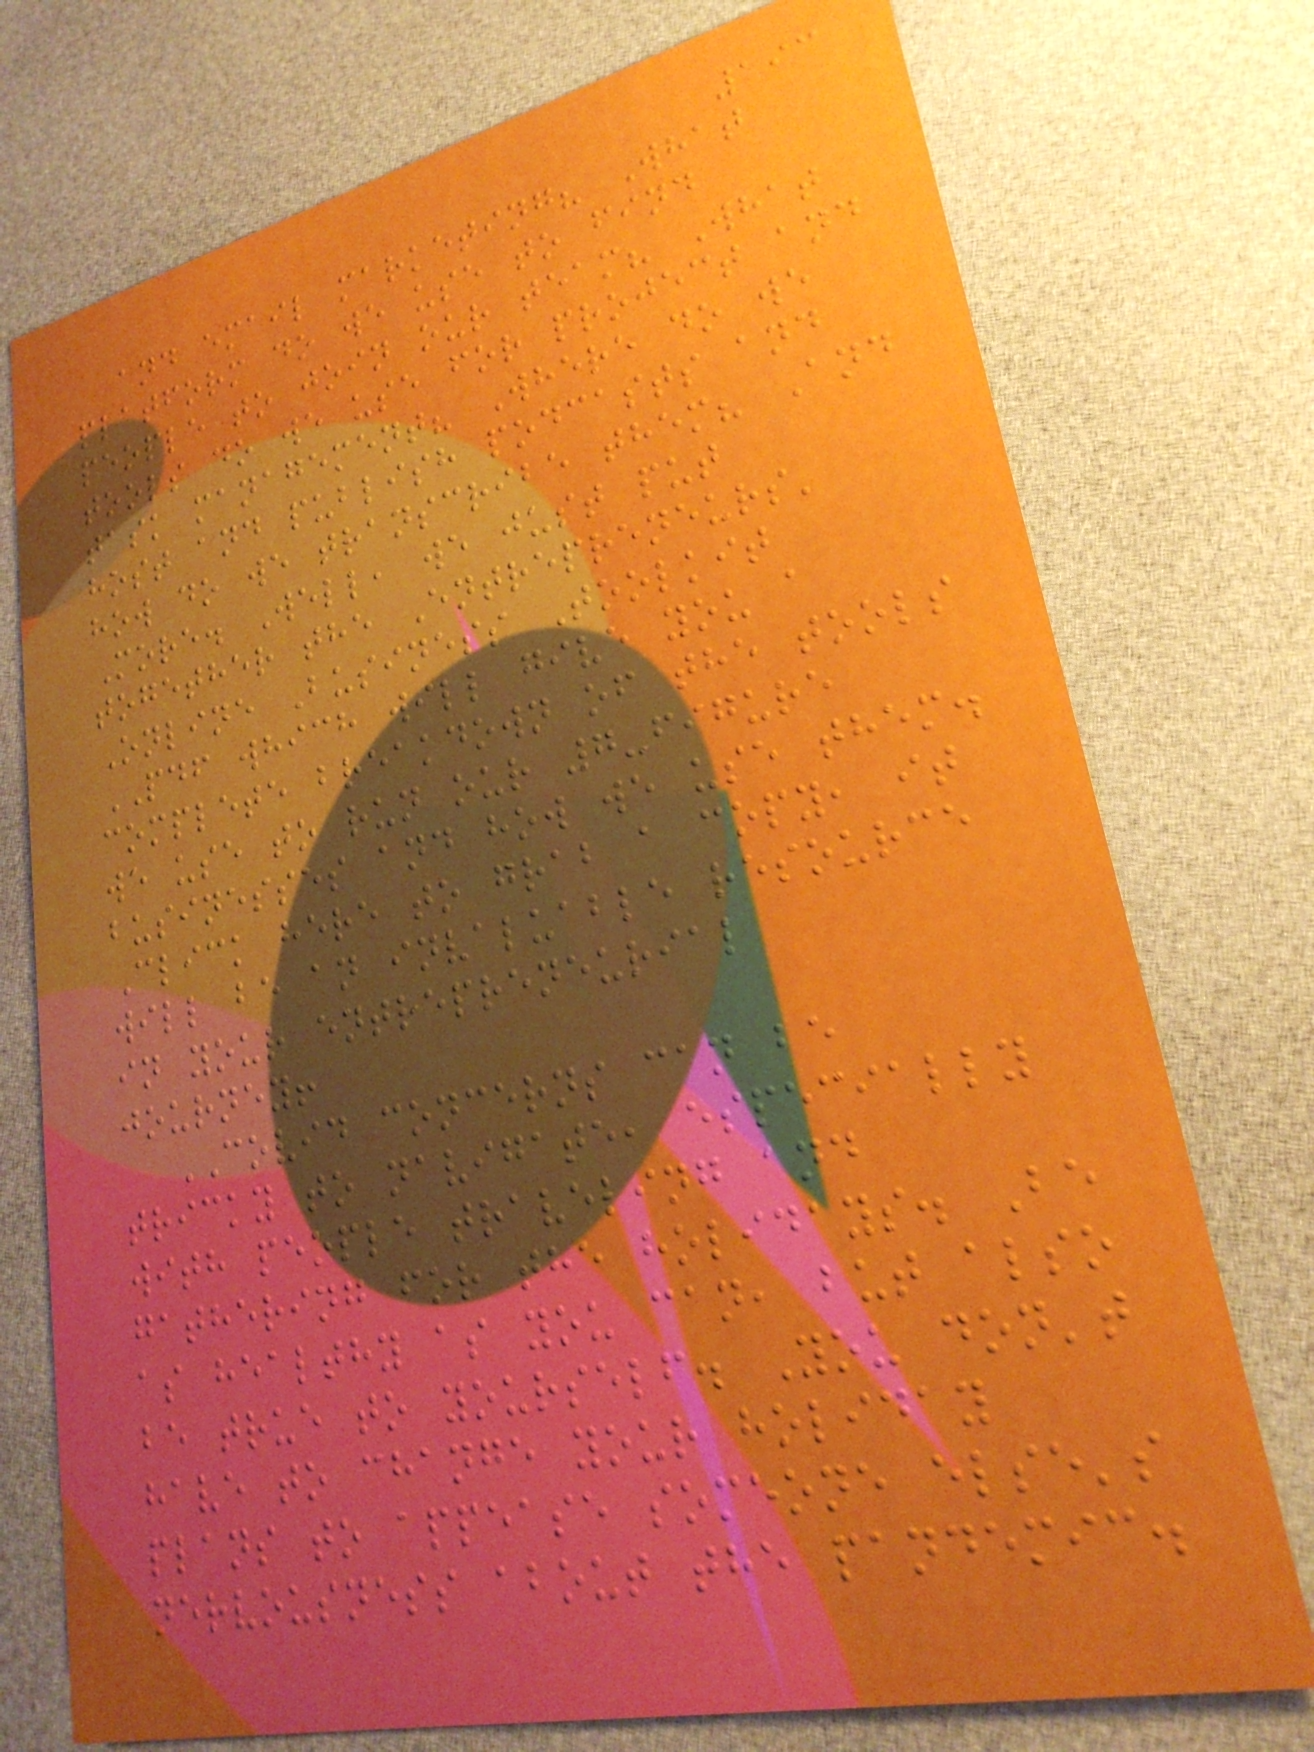193
and email marketing? What
platform do we use to find
people to join our team? What
tools do we use for project and
task management? Where do we
host and publish podcasts and
how do we transcribe them? And
More. Well, we just put
together the Entrepreneurs'
Online Business Toolkit
PDF which will give you a
complete breakdown of the tools
we use to run our 7-figure
businesses and how we use them.
Click here to grab a copy, it
will be an invaluable resource
in your entrepreneurial
journey!
COVID concerns can be
tricky to navigate, especially
with people traveling and
gathering for the holidays. Be
as healthy as you can, but also
be true to yourself. You don't
have to change your holiday
plans to appease someone else's
nervousness about the pandemic.
